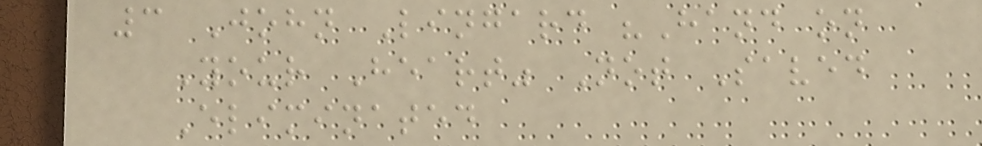3 John Lingard "Hand on
Your Heart" Not Saved
Eliminated
